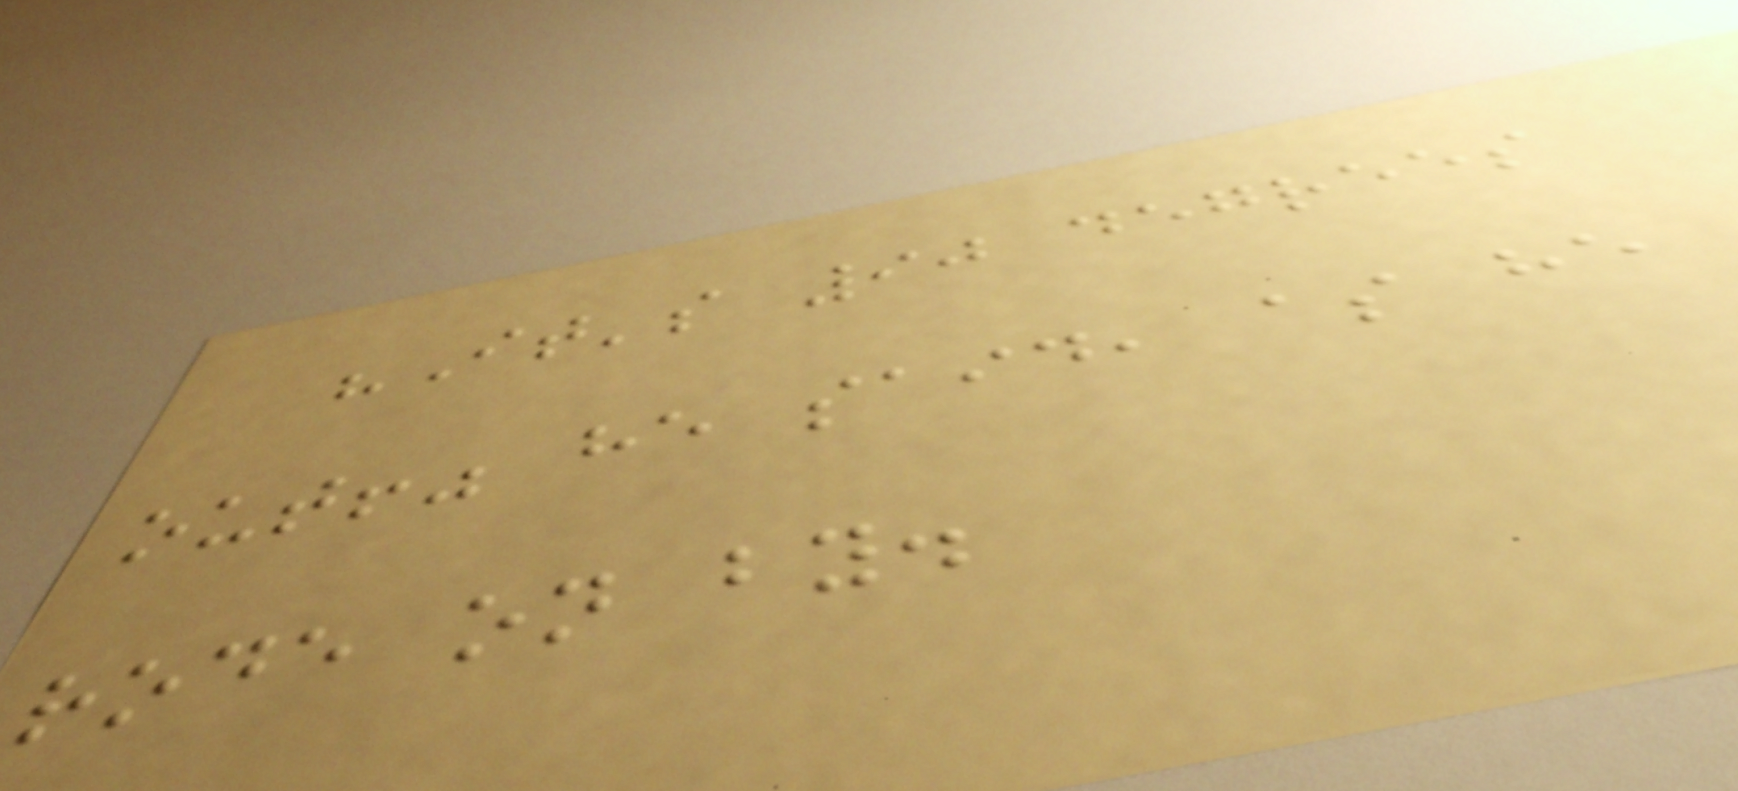"It's 90 degrees
out!" he said, as he
rode on by.
